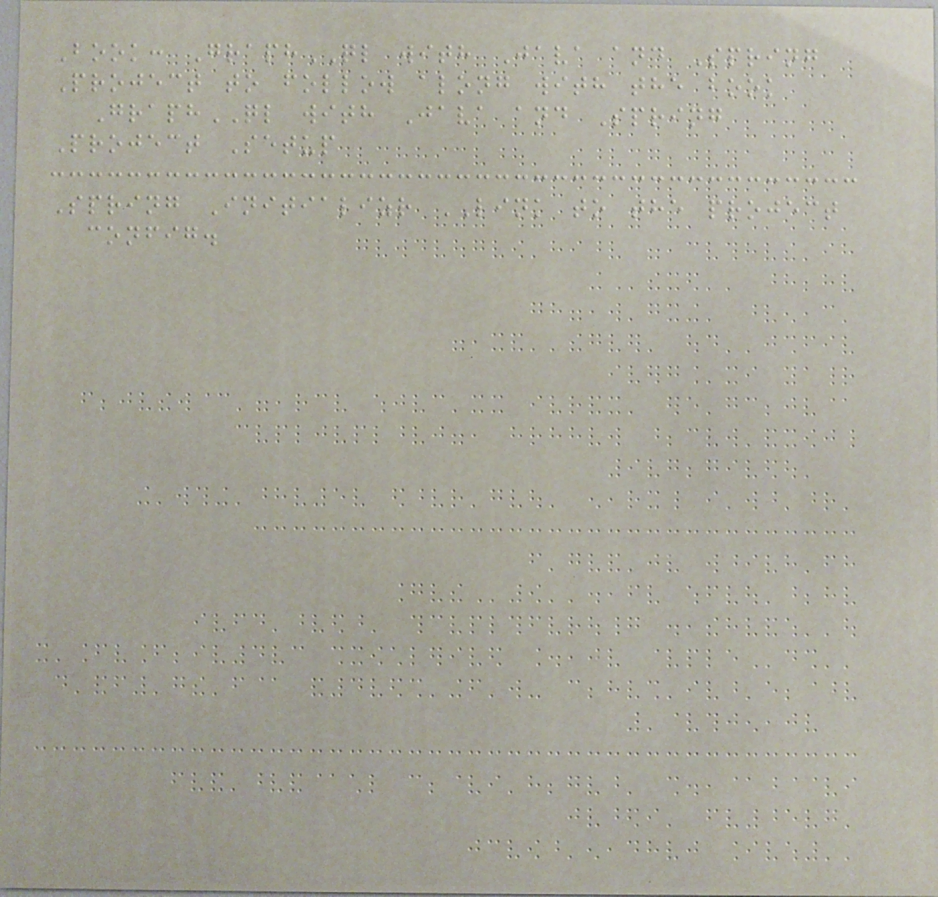Book: GraphQL with Java and Spring
Project to follow along with the book
GraphQL with Java and Spring
Project Setup
Spring Initializr LINK to the project
config.
